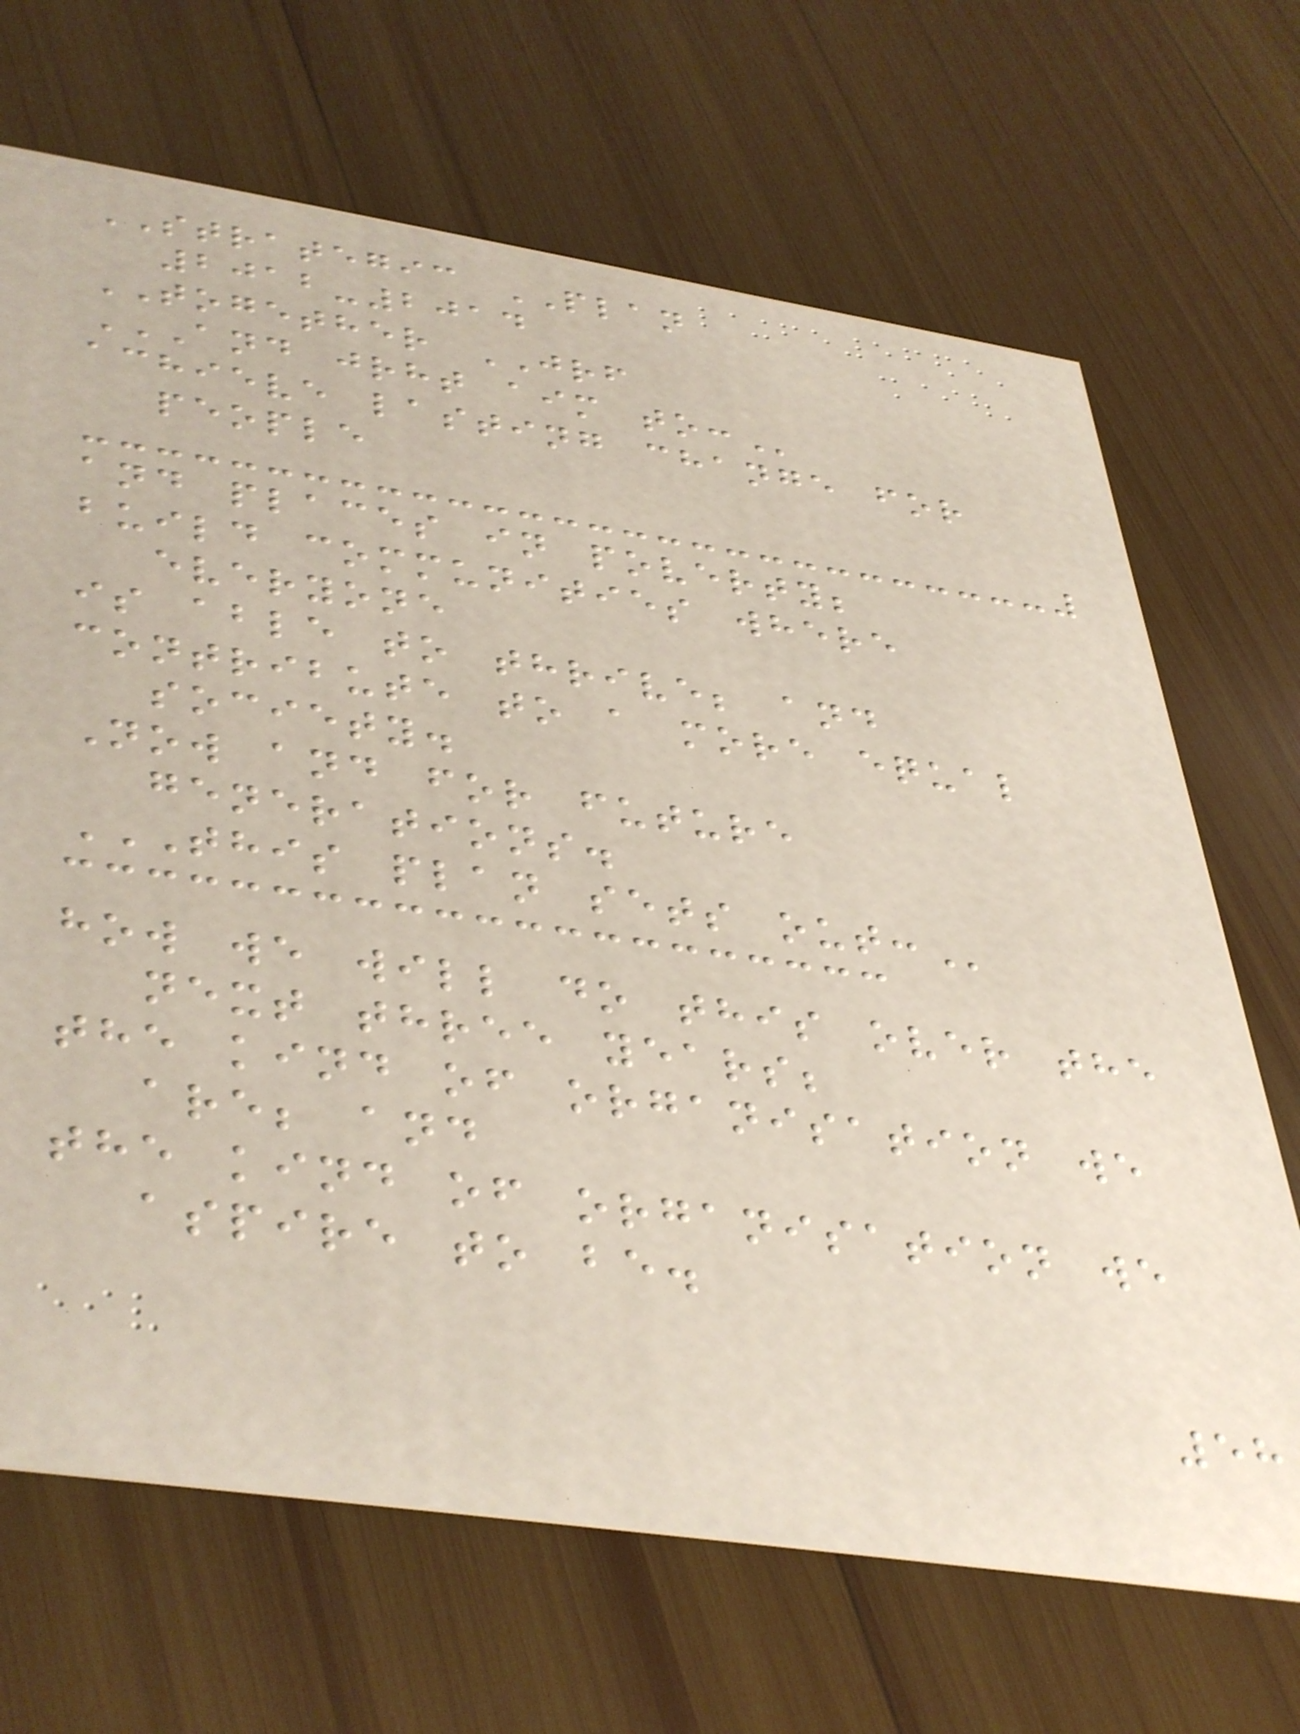STRATEGIC PLAN
2012-2014
TOGETHER JRF
AND JRHT AIM TO:
achieve lasting change for
people
and places in poverty;
build communities where
everyone
is able to thrive; and
contribute to a more equal
society.
Now and for future
generations.
THIS PLAN SETS OUT:
how we will do this over the
next three years;
the kind of organisation we
are; and
the kind of organisation we
aspire to be.
58
